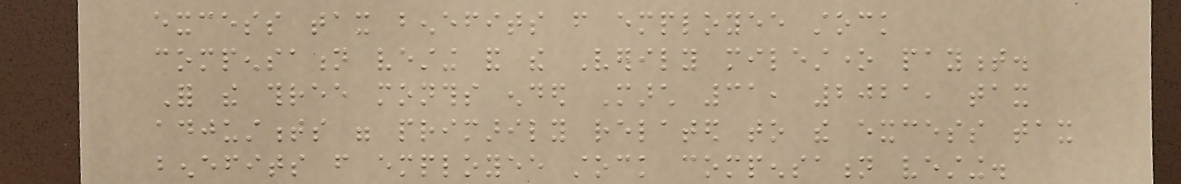excess tax benefits from employee stock
compensation vesting and the Verily milestone payment.
For the three months ended March 31, 2021, tax
adjustments were primarily related to the excess tax
benefits from employee stock compensation vesting.
